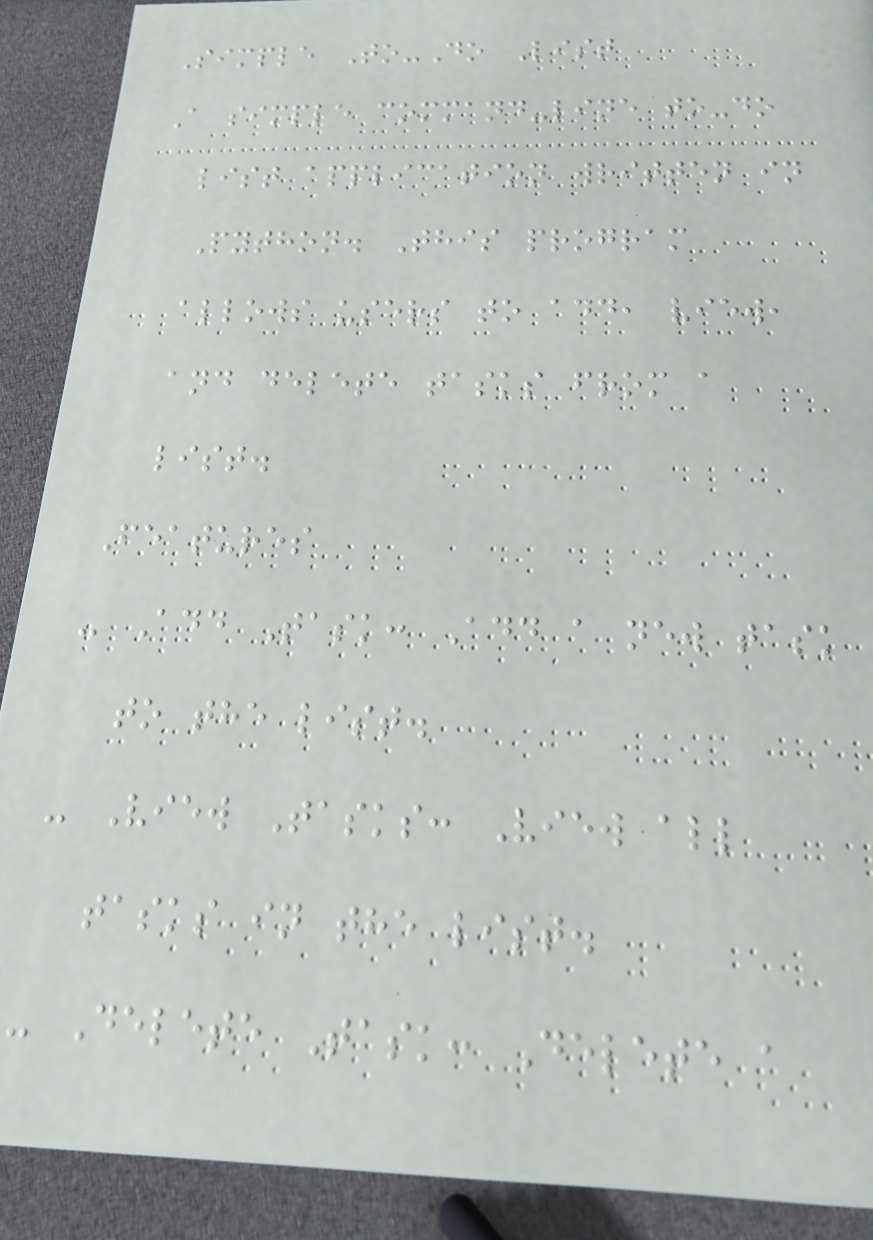Simple To-Do List
A simple command-line to-do
list application written in
Python. This program
allows users to add, view,
and delete tasks from a
list.
Features
- Add Task: Add a new task
to the list.
- View Tasks: View all
tasks in the list.
- Delete Task: Delete a
